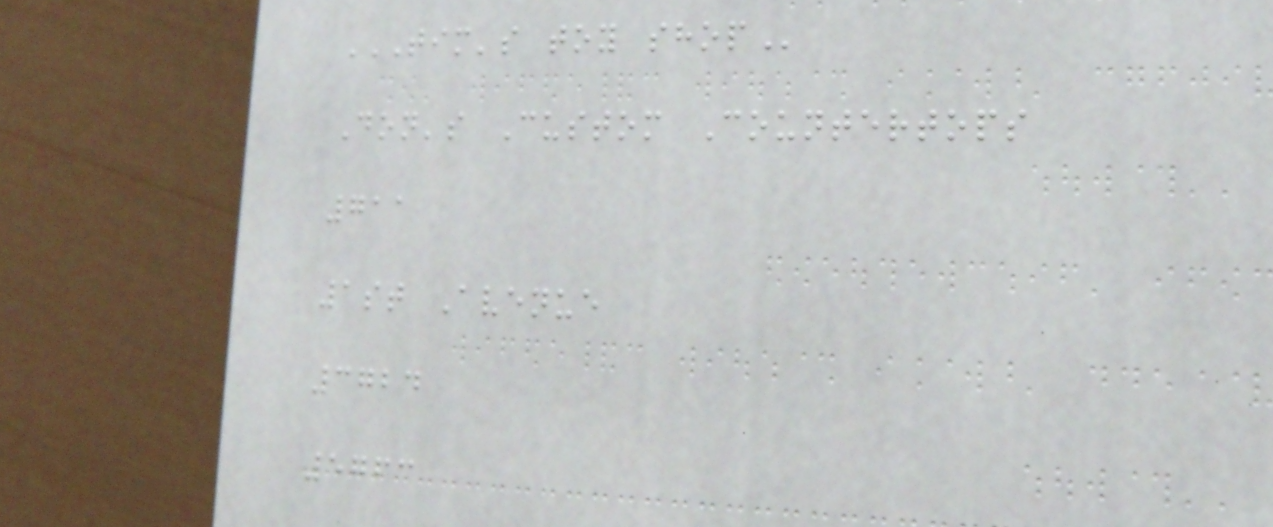TIM'S TOY SHOP
Don's Custom Countertops
711
1st Avenue
3724
5763
